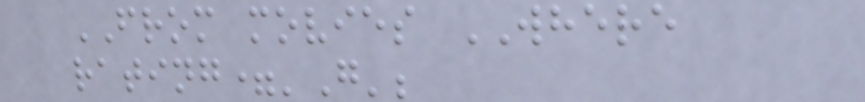FROM movies WHERE
rating='G';
